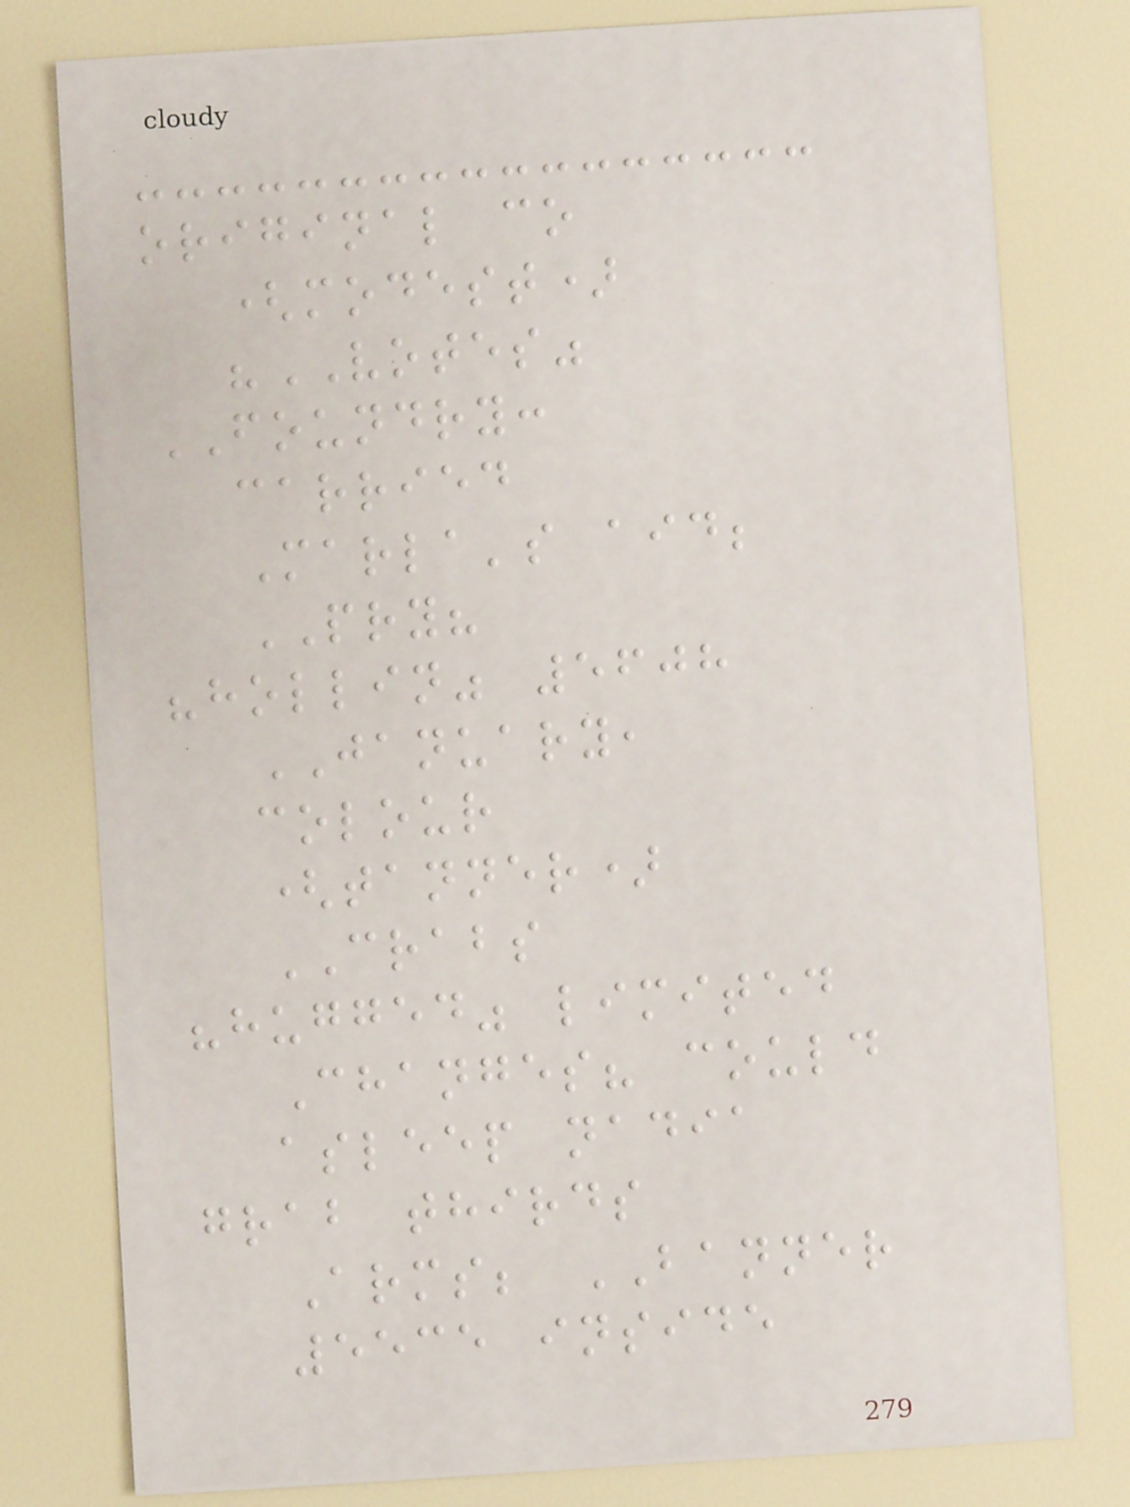original co
(modest)
"VOTES"
FOUNDRY:
carried
Marla's aid;
PRY?
"hollin" 5608
JANUARY,
colour
(tanner)
CRABS
"hugged" limited
Changes? could
asleep nadia
grab thirds
Arms; BANNER
5535 inside
